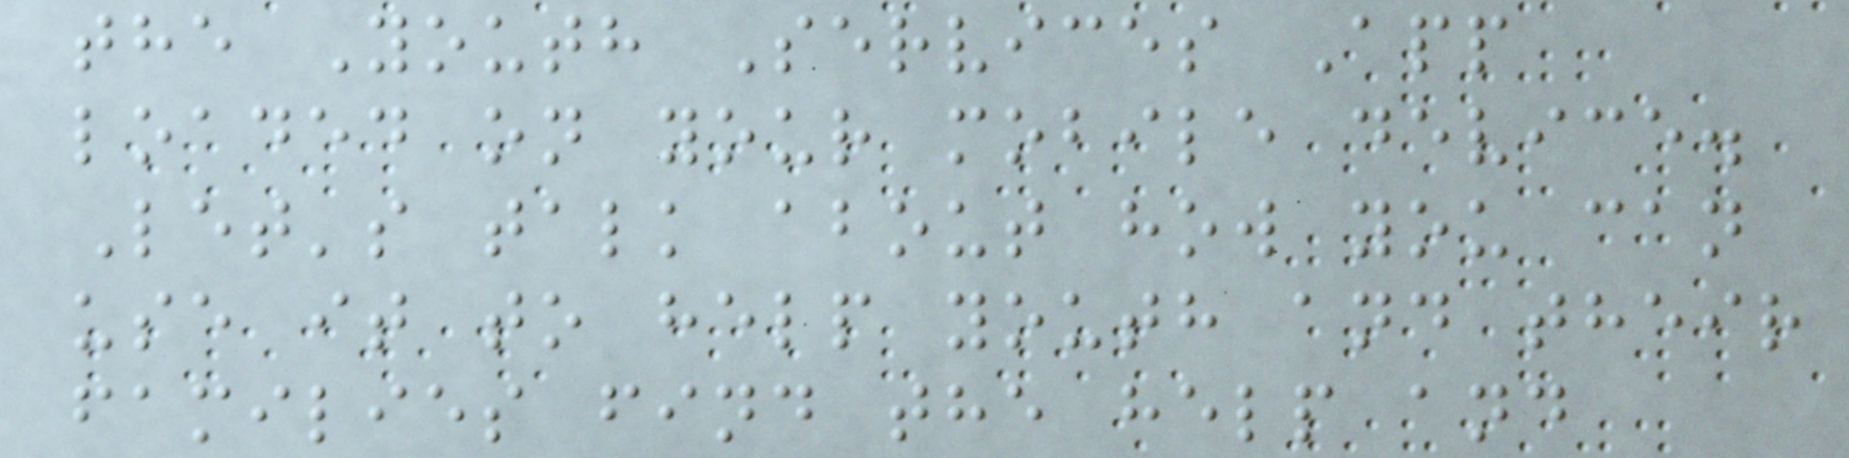the Youth Services App
loaded on your mobile device.
Let's talk about how you can
use it to help youth and their
families find the help and
